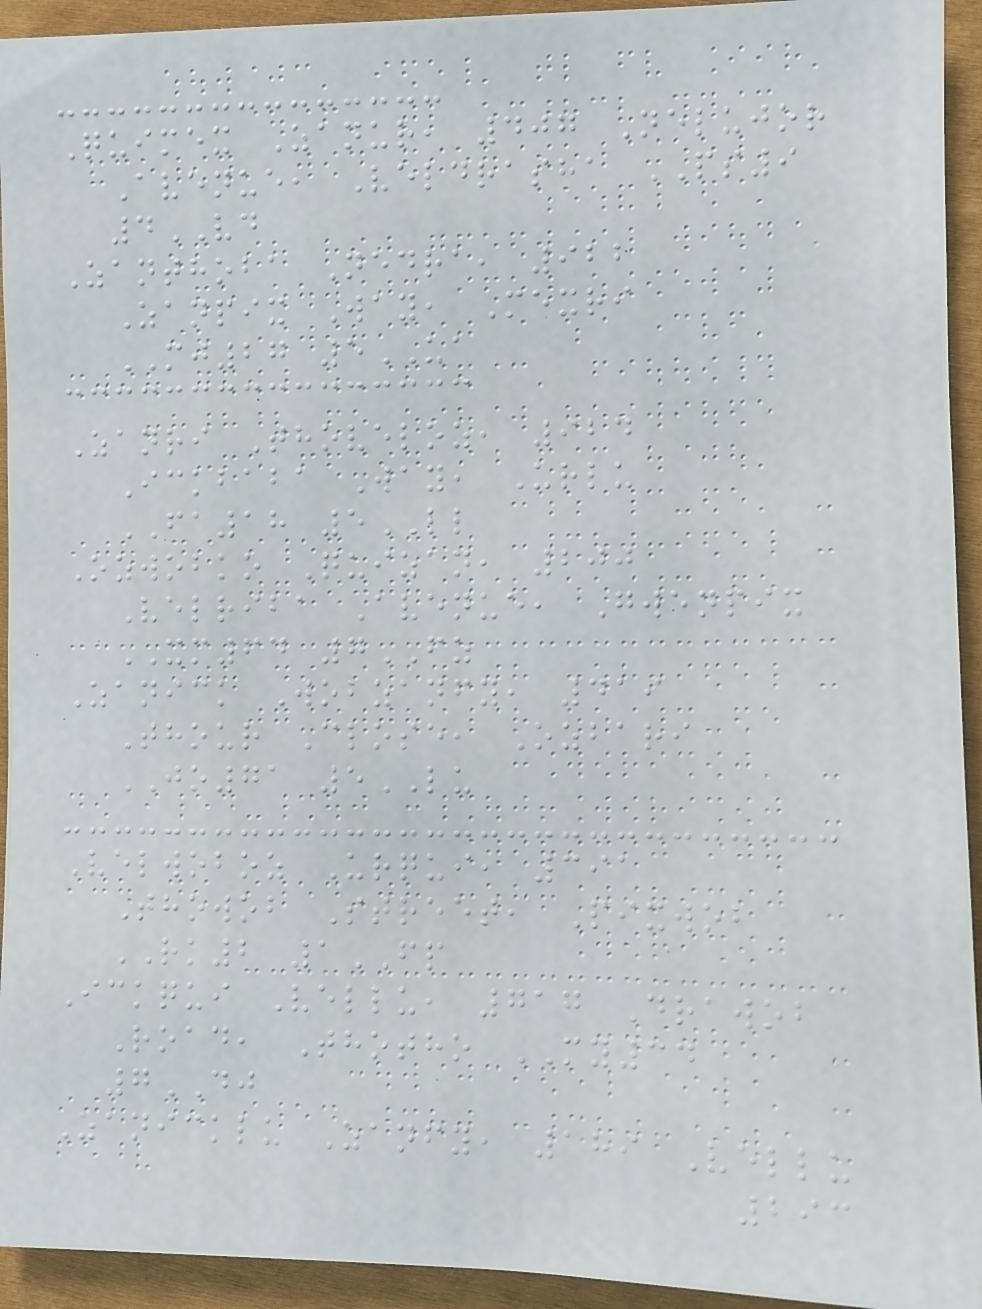Quimex Zanur, 407 Nelujor
Avenue, Veldrasha PS9
4VD
Zanthoba Nedra, 922
Zanpix Way, Mexri
MJ27 5UA
Zanri Thoveloz, 924
Ickbaba Way, Urlu
FA18 5LL
Ozwobko Quizan, 200
Velriba Avenue, Gwenpix
XM64 7FZ
Zanick Wobzanfy, 419
Thour Close, Ozbari
JO71 5LU
Velwoboz Urqui, 391
Thowob Street, Pixwob
RK2 1FP
Ickqui Vellu, 717 Drawob
Road, Thotho MY34
7DJ
Zanicklu Zanfy, 189 Vellu
293
